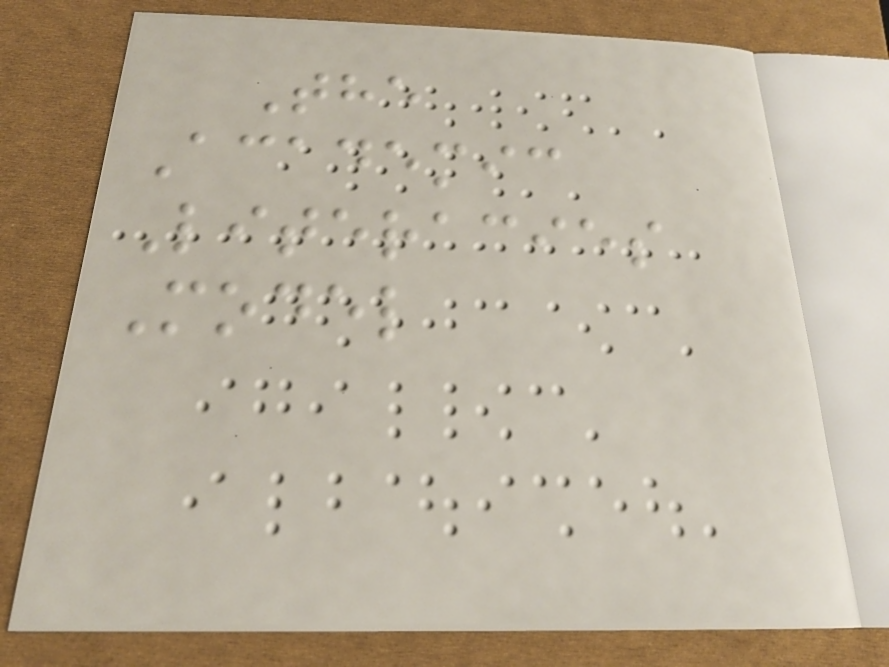The
Academic
Literacies
Model
